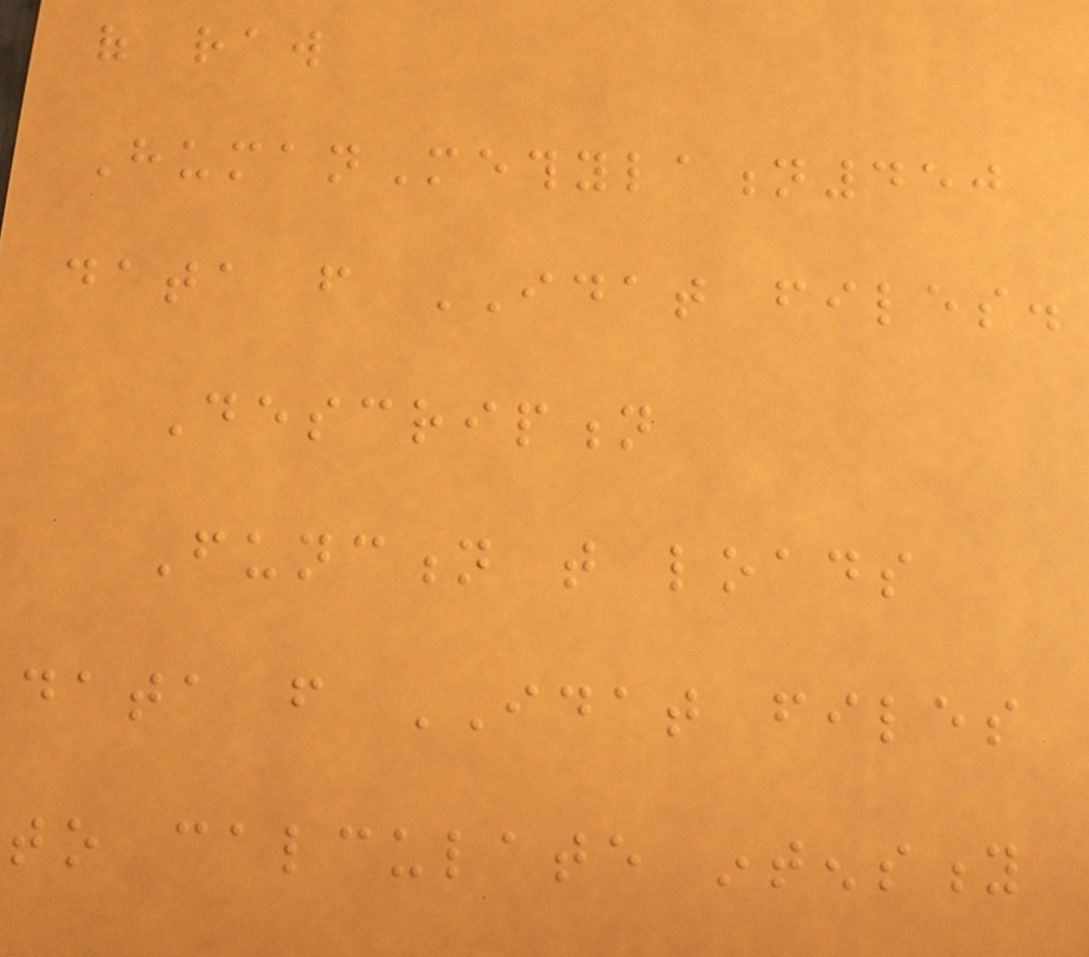of raw
HumanMethylation450
data from IDAT files.
Description
Function that loads
data from IDAT files
to calculate intensity
